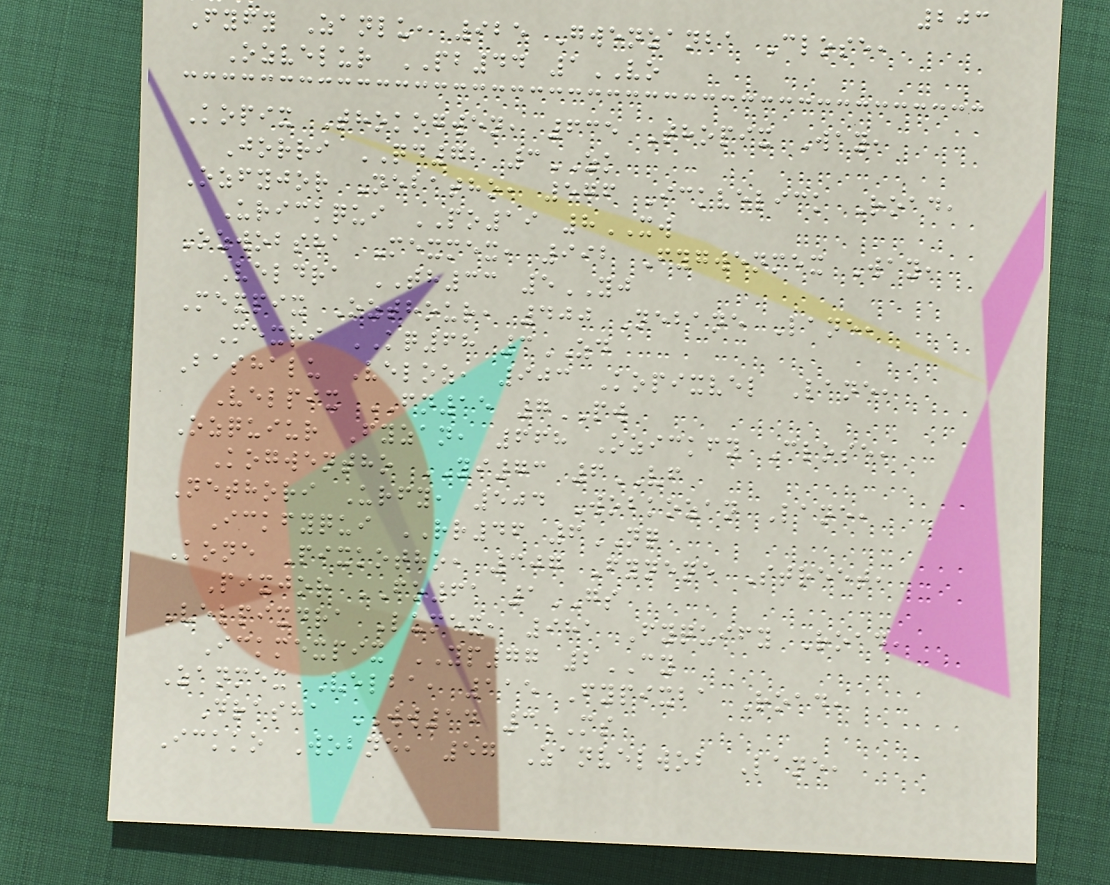203
Fyfy Zanlu, 925 Gwenzanba Close,
Ozvelur PB44 1VO
Kopix Thokogwen, 635 Thopix Way,
Jorri QD72 3ZK
Ozfyjor Nebatho, 576 Ickvelick Road,
Urickqui PO19 8XW
Ozwobsha Mexmex, 992 Fygwenmex Way,
Veldra TH33 5YJ
Mexpix Ozthour, 400 Nebane Lane,
Mexri KQ68 3ZD
Bashalu Veloz, 903 Kopixvel Lane,
Velpix FN15 7PW
Ozquiur Fyzan, 668 Ozickfy Close,
Kogwentho YI73 6VF
Nethori Urfy, 504 Wobkozan Lane,
Ickfyqui RR46 6NQ
Kone Pixkotho, 307 Fynene Street,
Pixjor FO61 1GS
Velpixdra Lumex, 981 Fyquify Road,
Ickmexpix YP77 2CY
Zanmex Velba, 115 Fypixba Road,
Drasha WW14 3MS
Ickko Wobne, 57 Zanvelwob Lane,
